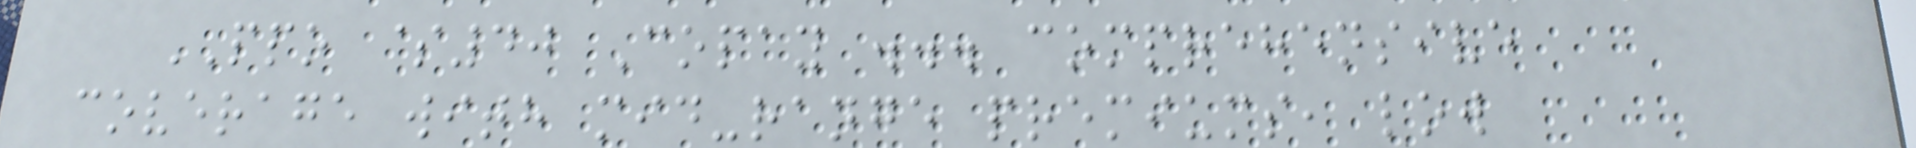PPO $40 Copay ... comprehensive
coverage with mid-range premiums, low
